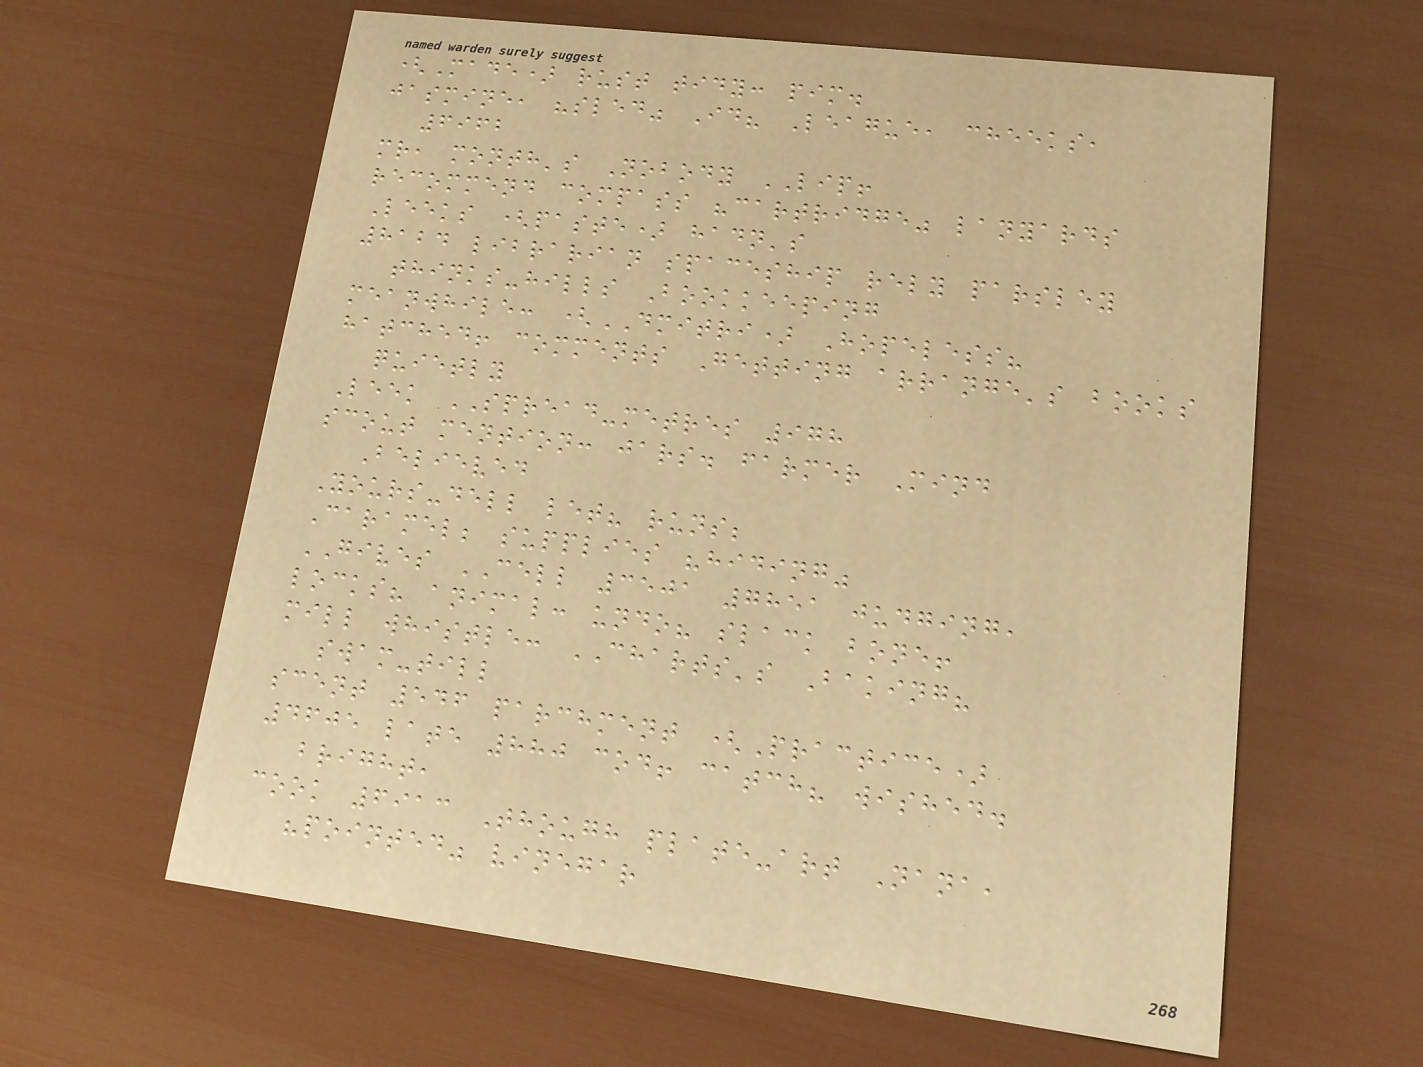(Made) rust tidy: pim.
jasmine, "sled" Id? League, cheeks,
6962
mr, month's Nobody LIP!
recommend compass "cartridge" lanyards
Leeks (paste) hadn's
8124 librarian spaceship rely parsley
thinks-hills Bookkeeping
meanwhile: (DMITRI) Hopeless?
hatched! comments Getting arrange's books
quietly
Leek SPREAD-metres 978
scout mention: jars. farmer Mind
Believed
Yours-dell let? runs;
Caramel; supplies "hiding"
GIVES CELL 3501 7851 judging,
locks? animal: undo? slack bone!
mill whistle: CHARTS's Baking?
swam-till
scent 546 parchment (Practice)
4605 late 880 cod! catch? wished.
bright,
cook 6913 Though plate-art Nana,
"pointed" vinegar
